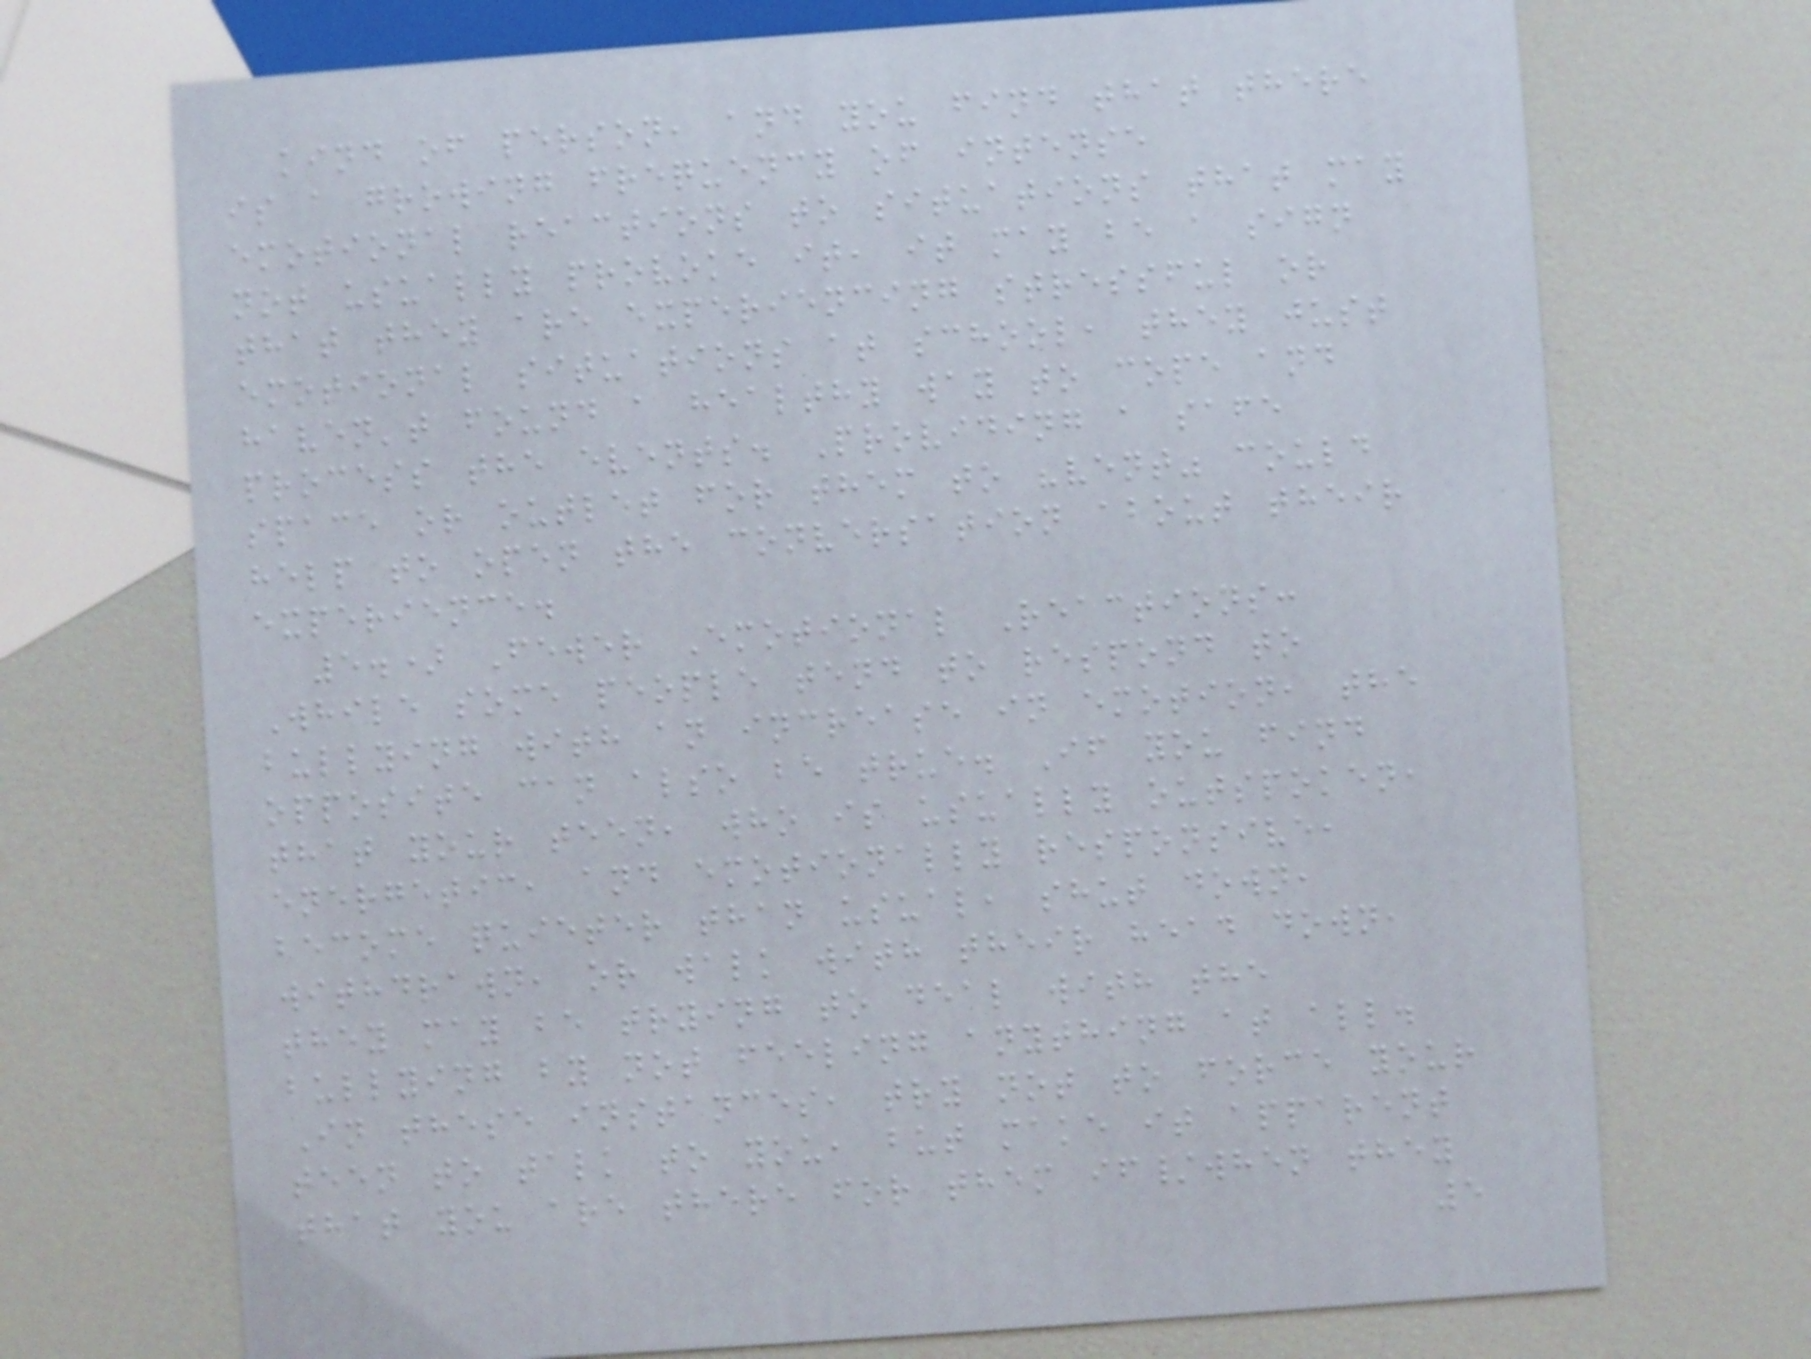kind of person, and you find that there
is a growing frequency of intense
emotional reactions to situations that may
not usually provoke it, it may be a sign
that they are experiencing stressful or
emotional situations at school, they just
haven't found a healthy way to cope and
process the events. Providing a safe
space or outlet for them to "vent" could
help to open the conversation about their
experience.
5.) Fewer Emotional Reactions:
While some people tend to respond to
bullying with an increase in emotion, the
opposite can also be true. If you find
that your teen, who is usually outspoken,
energetic, and emotionally responsive,
become quieter than usual, shut down,
withdrawn, or walk with their head down,
they may be trying to deal with the
bullying by not feeling anything at all.
In these instances, try not to force your
teen to talk to you, but make it apparent
that you are there for them if/when they
5
